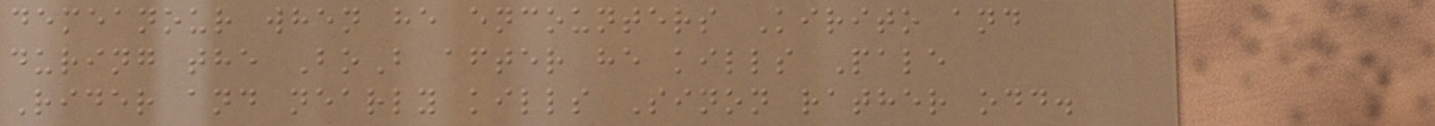demeanour when he encounters Kirito and
during the BoB after he kills Pale
Rider and nearly kills Sinon rather odd.
